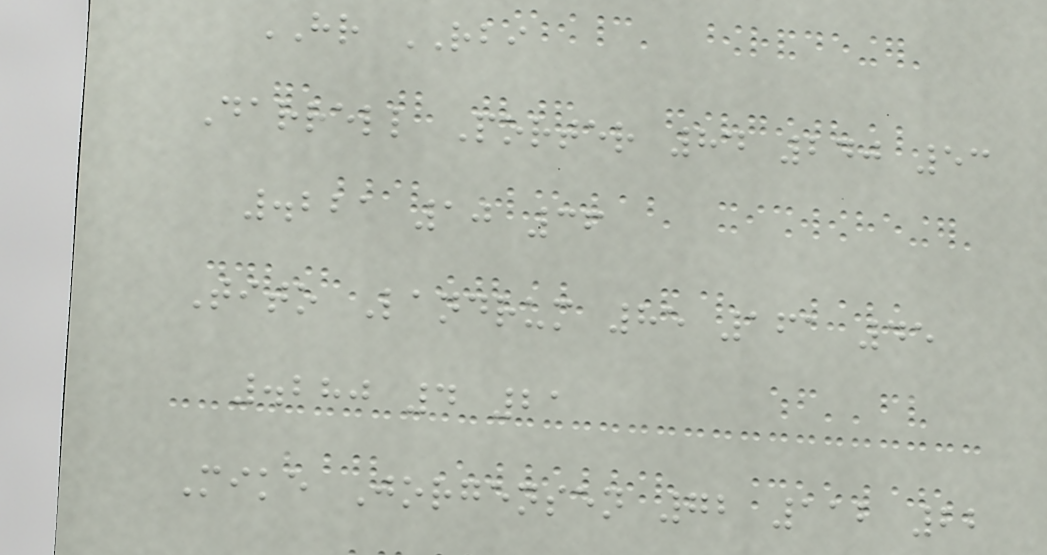HR RBI
Darrell Porter 84 240 53
.221 10 36
Tito Landrum 85 161 45
.280 4 21
Mike Jorgensen 72 112 22
